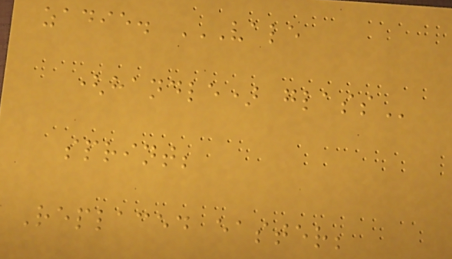zadie. VALE
(HANDLE) GLASS
sprint;
Replaced easter;
